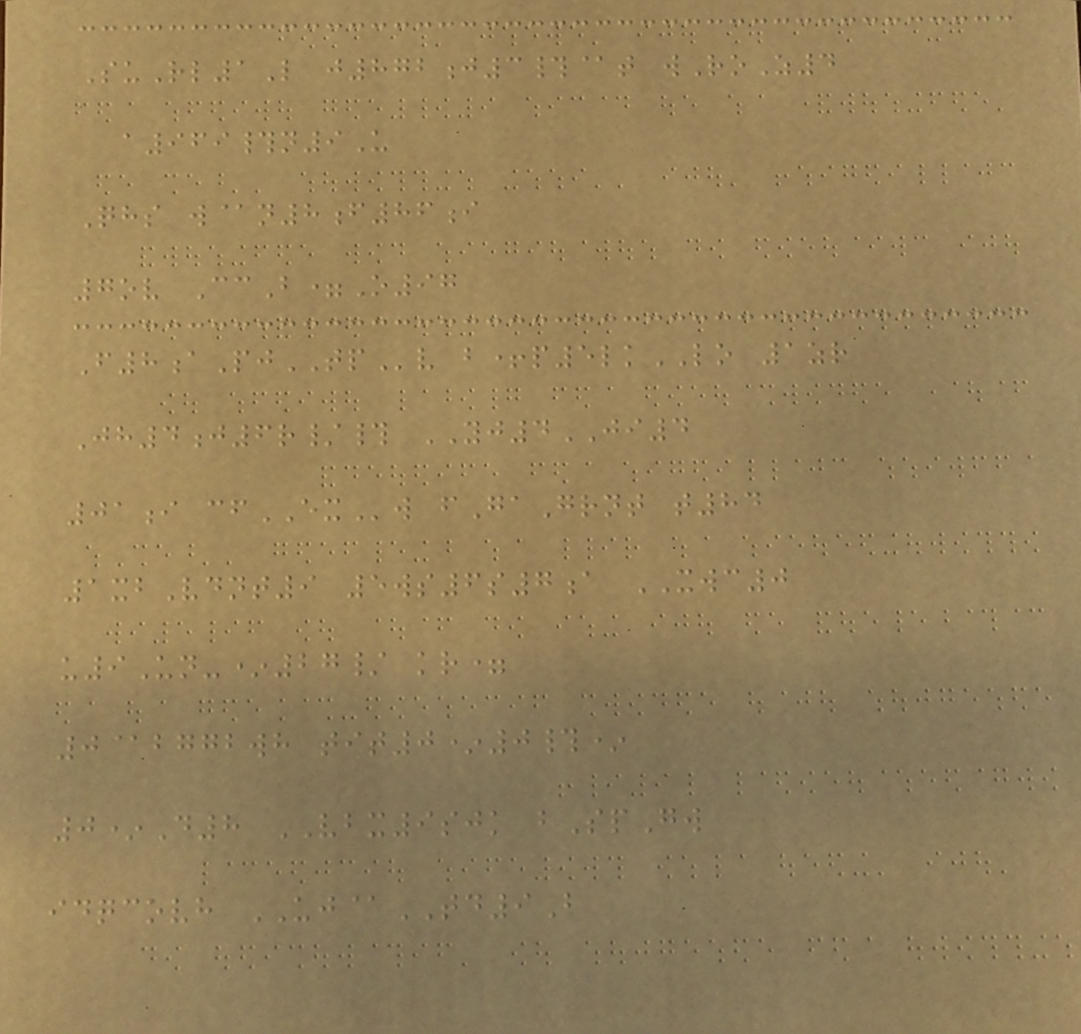SuRl1L j872j3#@t wRoZ4
a969#n9U
Qhs w@n8f86i
7ov CcB=O97
F8aPjTPv b+p5lkLO 1zr
Jh4j6r/# YJ4JI4
01i cfEXw fGaGrnt t84
1xbVdnt9 5ws6s7a XWC0
u9Un-*27/ kr=
0@bggbwh tit0*0#*
0*D8 VBX9sjk bSpGw
idqcovh UJ@TD9B
